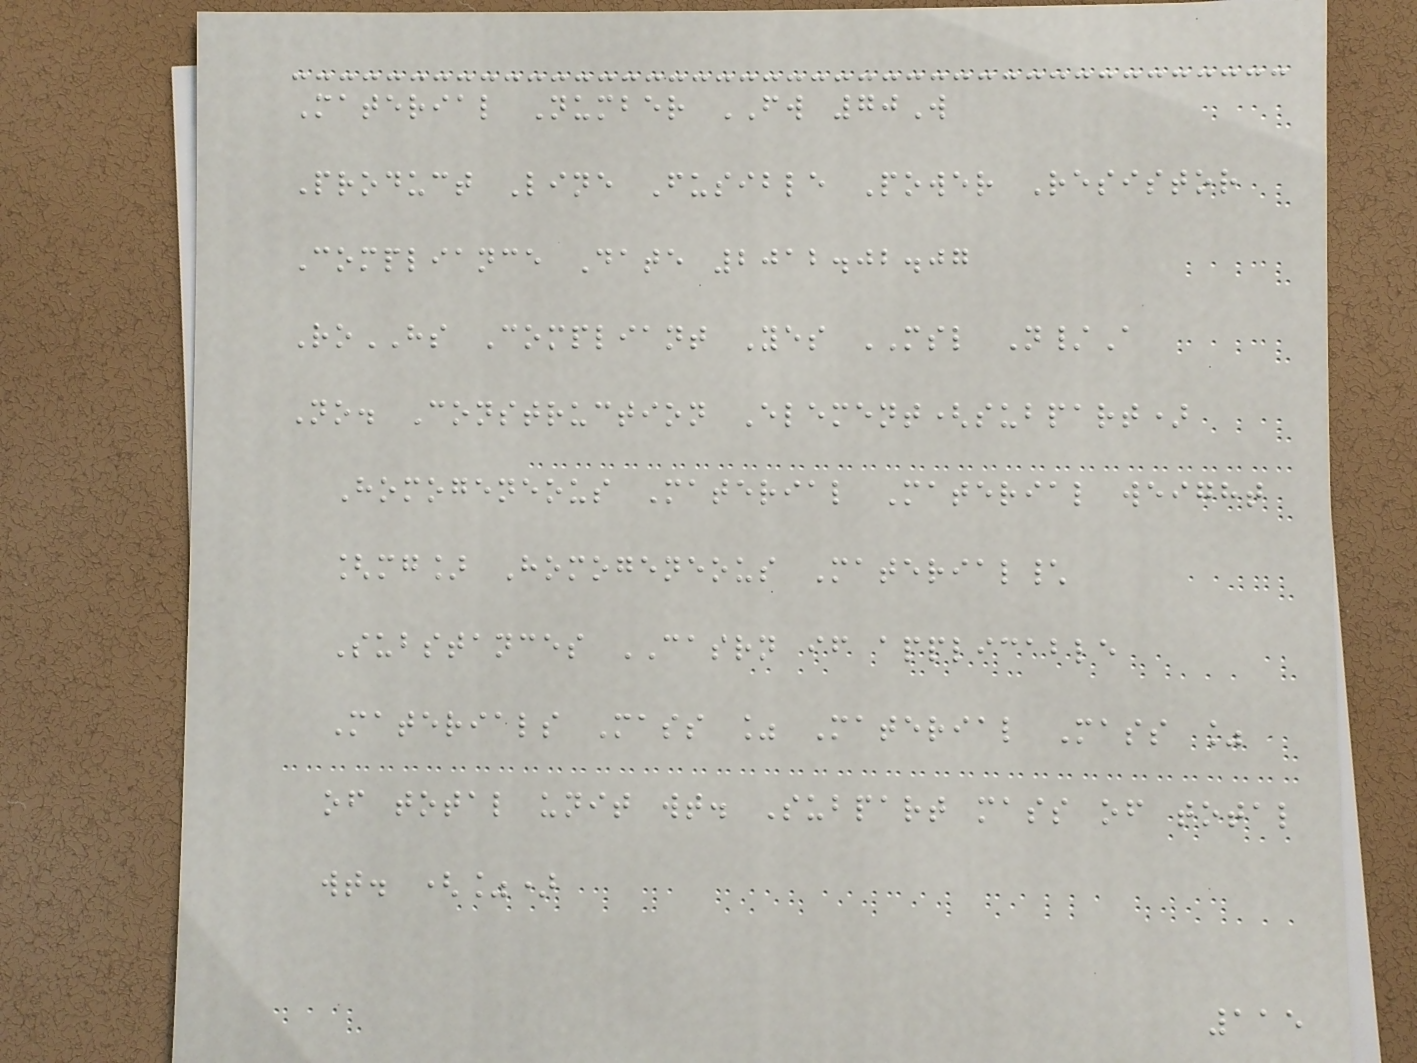Material Number FW 70W
Product Line Fusible Power Resistor
Compliance Date 2012.02.07
RoHS Compliant Yes MSL N/A
No. Construction Element(subpart)
Homogeneous Material Material weight
[mg] Homogeneous Material\
Substances CASRN if applicable
Materials Mass % Material Mass %
of total unit wt. Subpart mass of total
wt. (%)
115
